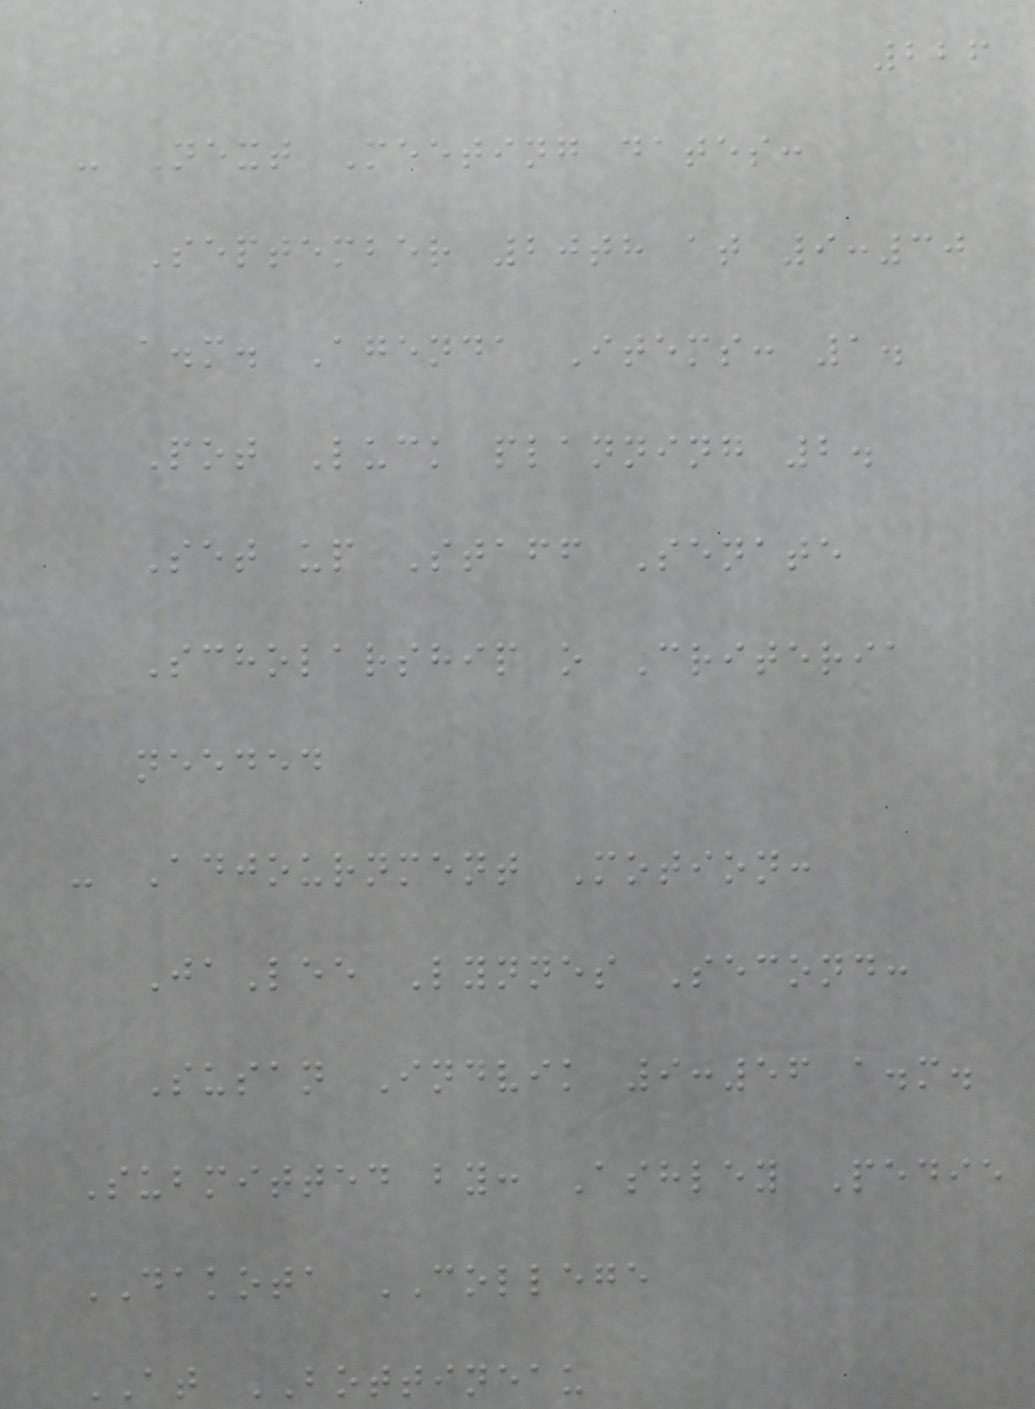226
- Next Meeting dates:
September 20th at 9:30
a.m. Agenda Items: 1.
Pot Luck planning 2.
Set up Staff Senate
Scholarship o Criteria
needed
- Adjournment Motion:
JaLee Lynnes Second:
Susan Indvik 9:56 a.m.
Submitted by: Ashley Pedie
DAKOTA COLLEGE
AT BOTTINEAU
